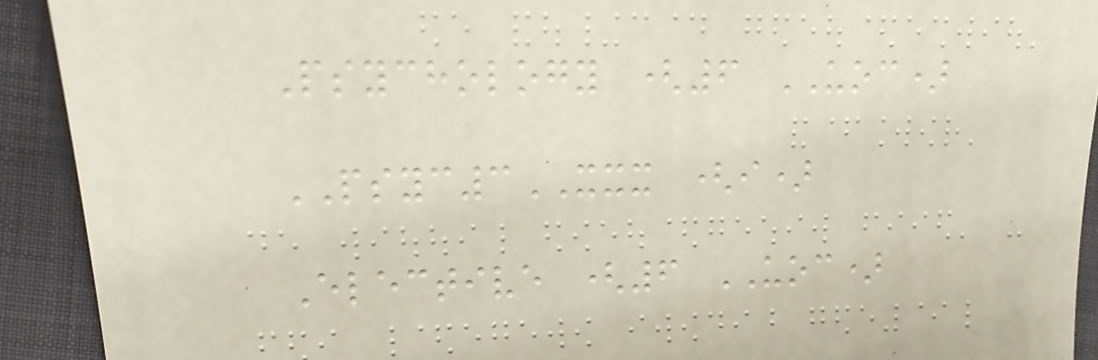Psychology (6 UOC)
PSYC3XXX (i)
Elective (6 UOC)
